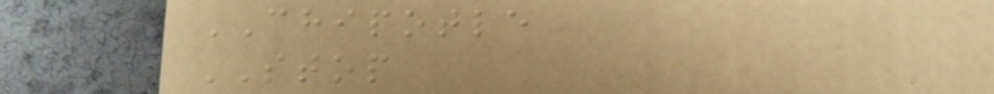CHIPOTLE
STOP
